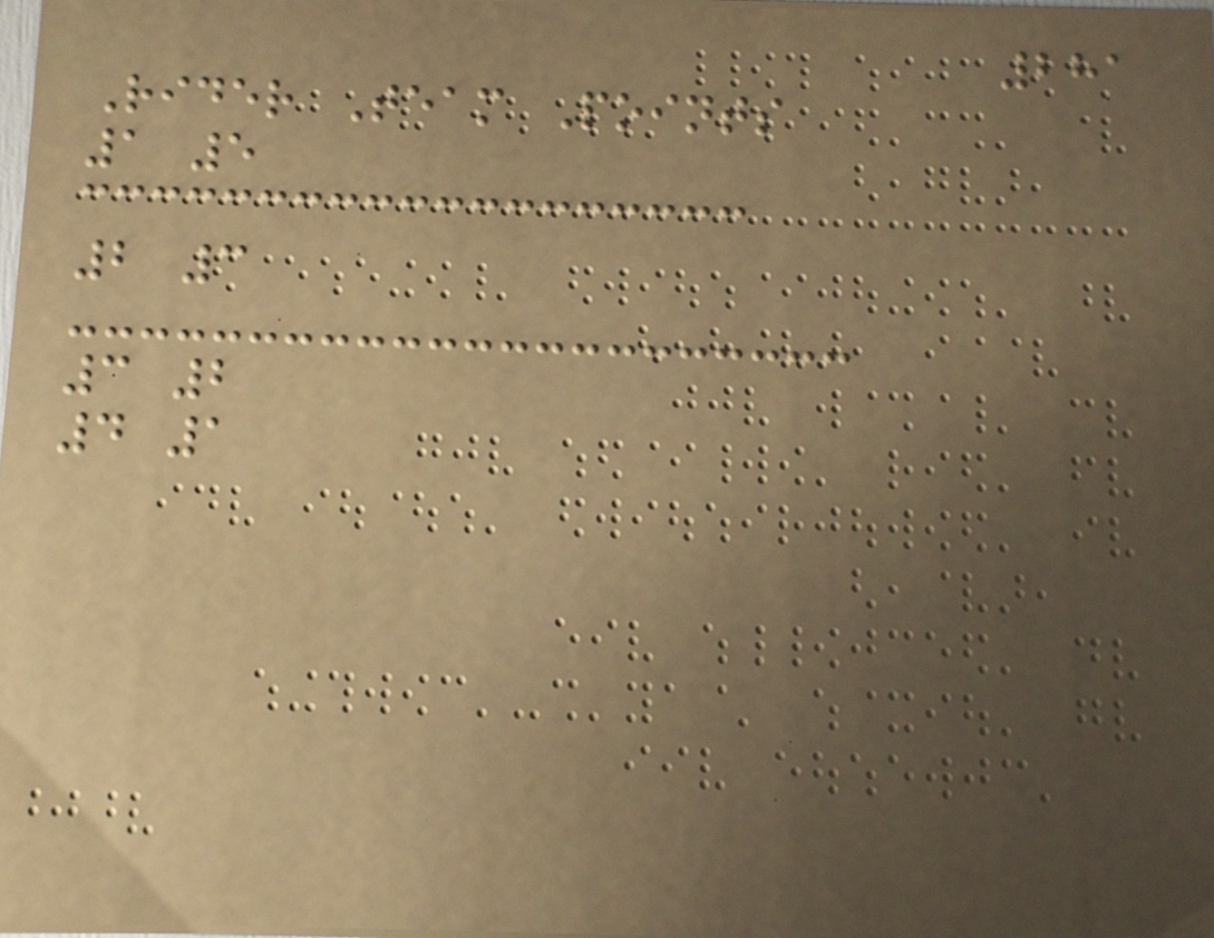281
Rider Team Points
1 5
2 3
3 2
4 1
